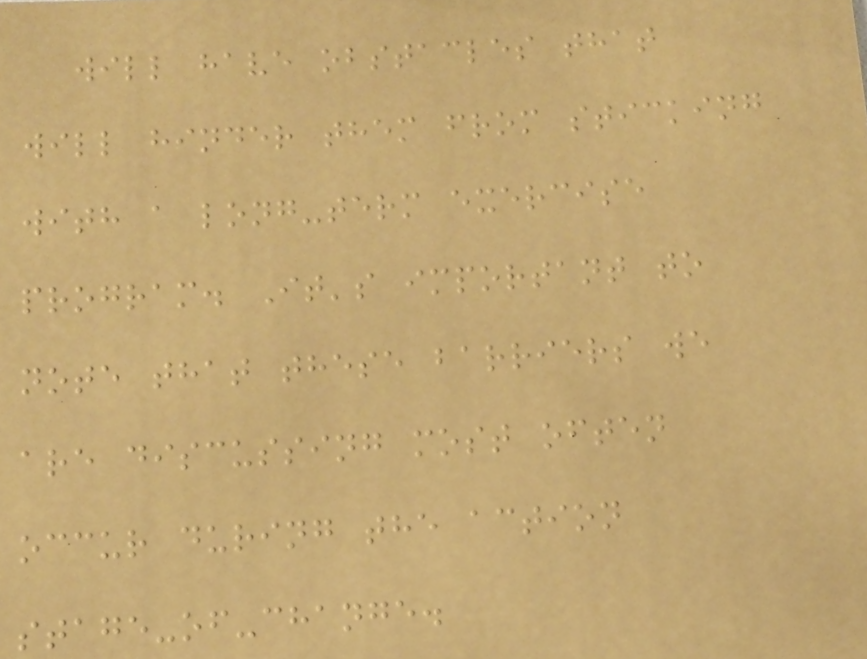will have obstacles that
will hinder them from sticking
with a long-term exercise
program. It's important to
note that these barriers we
are discussing most often
occur during the action
stage-of-change.
